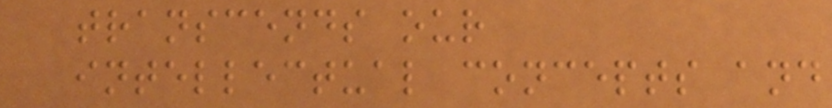transcends our
intellectual concepts and
